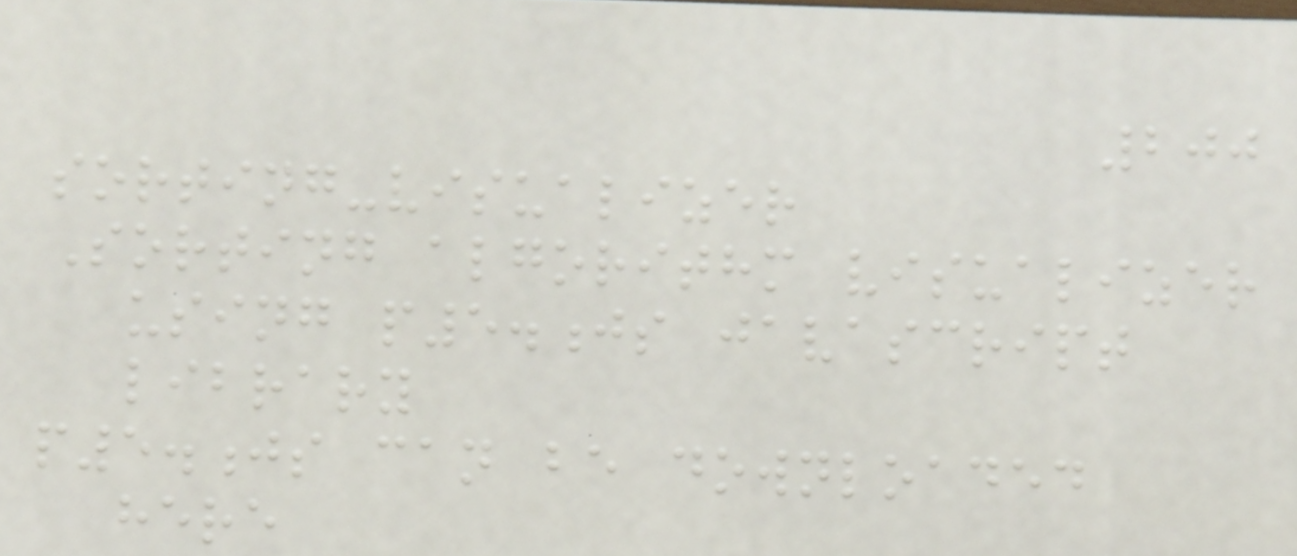200
sorting-visualizer
Sorting algorithm visualizer
using p5.js javascript
library
p5.js can be downloaded
here
